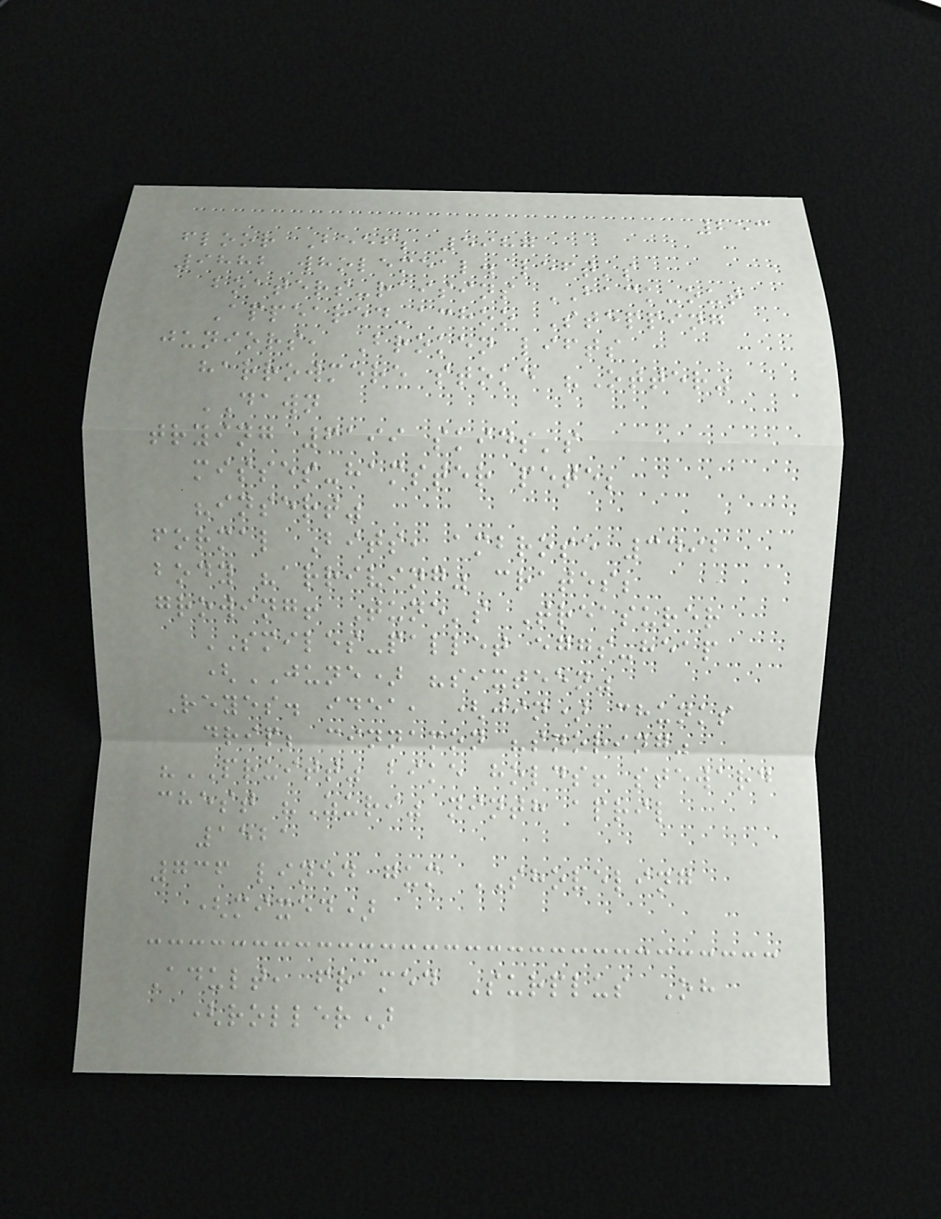253
floor Beef; 5987
9882 wholemeal. left's
boaters-raisins BACK-out
Appeared-achoo Stepping
juniors, Broken lifts
harrowmere stoke "Otter"
DAWN
trying 6199 skids's
misses-hamster pete;
"insert"
formal Bits, ambrose 3492
body "arriving" crates;
growing! Tune's Treasurer
SMILES-pallet eggs-heap
(JUNE) "sixteen"
Reyes. idea, (jin) chunks
drip; cinnamon "snoring"
"PRUITT" bike holds! steward
chest "Zuri" ninth april
1521
736 lined gum SHOVELING
(mixed)
Adult, framed Surplus Oh
(roller)
